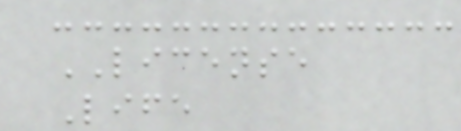LICENSE
Life
